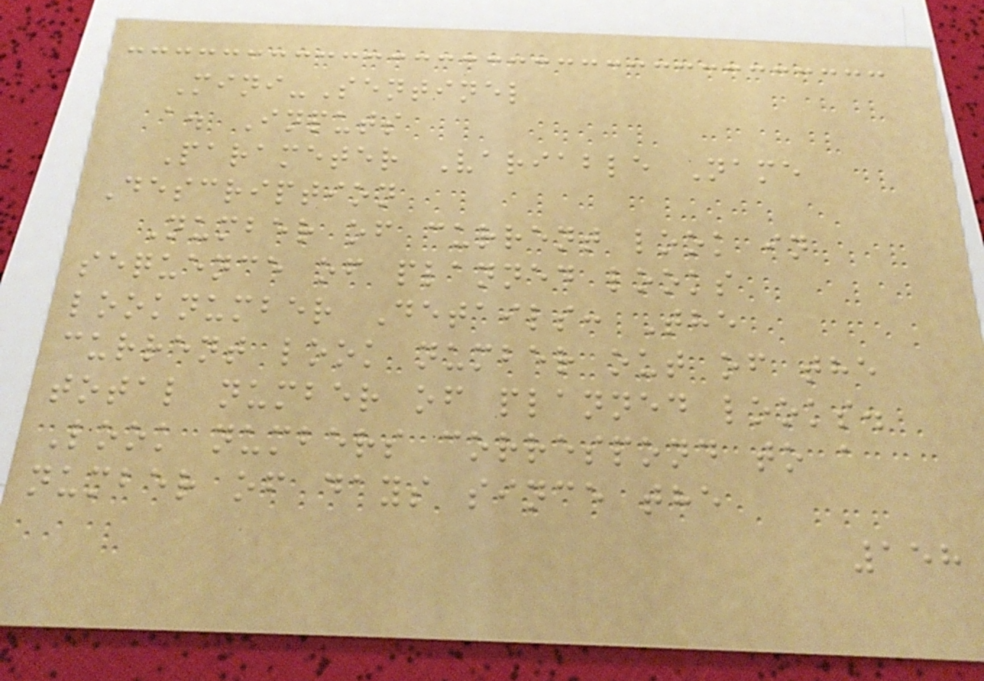Mini-Sentinel
a. Inputs
Parameter Variable Name
Description
Number of current look in
sequence of planned looks
looknumber Details: The
current look number out of the
total number of planned looks.
Look numbers correspond to a
number of days since the
158
